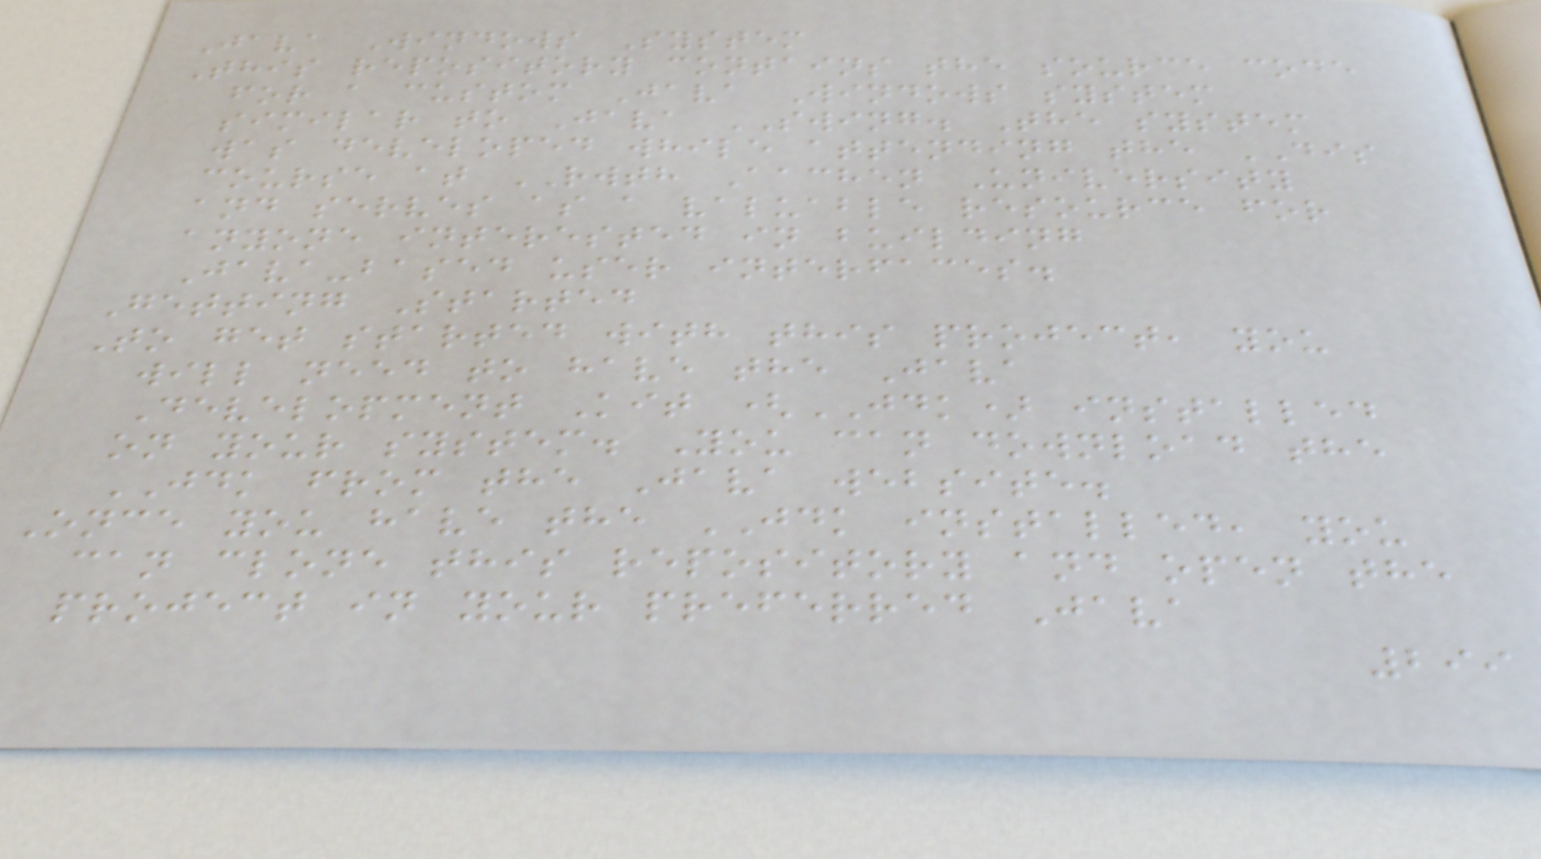Java Windows System
This repository contains the source code
for a custom Java Windows system
similar to Java SWING. The system
was developed while attending the DIS
course at RWTH Aachen University
and serves as a valuable resource for
anyone interested in building
Java-based user interfaces.
Getting Started
To get started with this project, you
will need to have the Java
Development Kit (JDK) installed
on your system. You can download the
JDK from the Java website.
Once you have the JDK installed, you
can clone this repository and open the
project in your preferred Java
299
